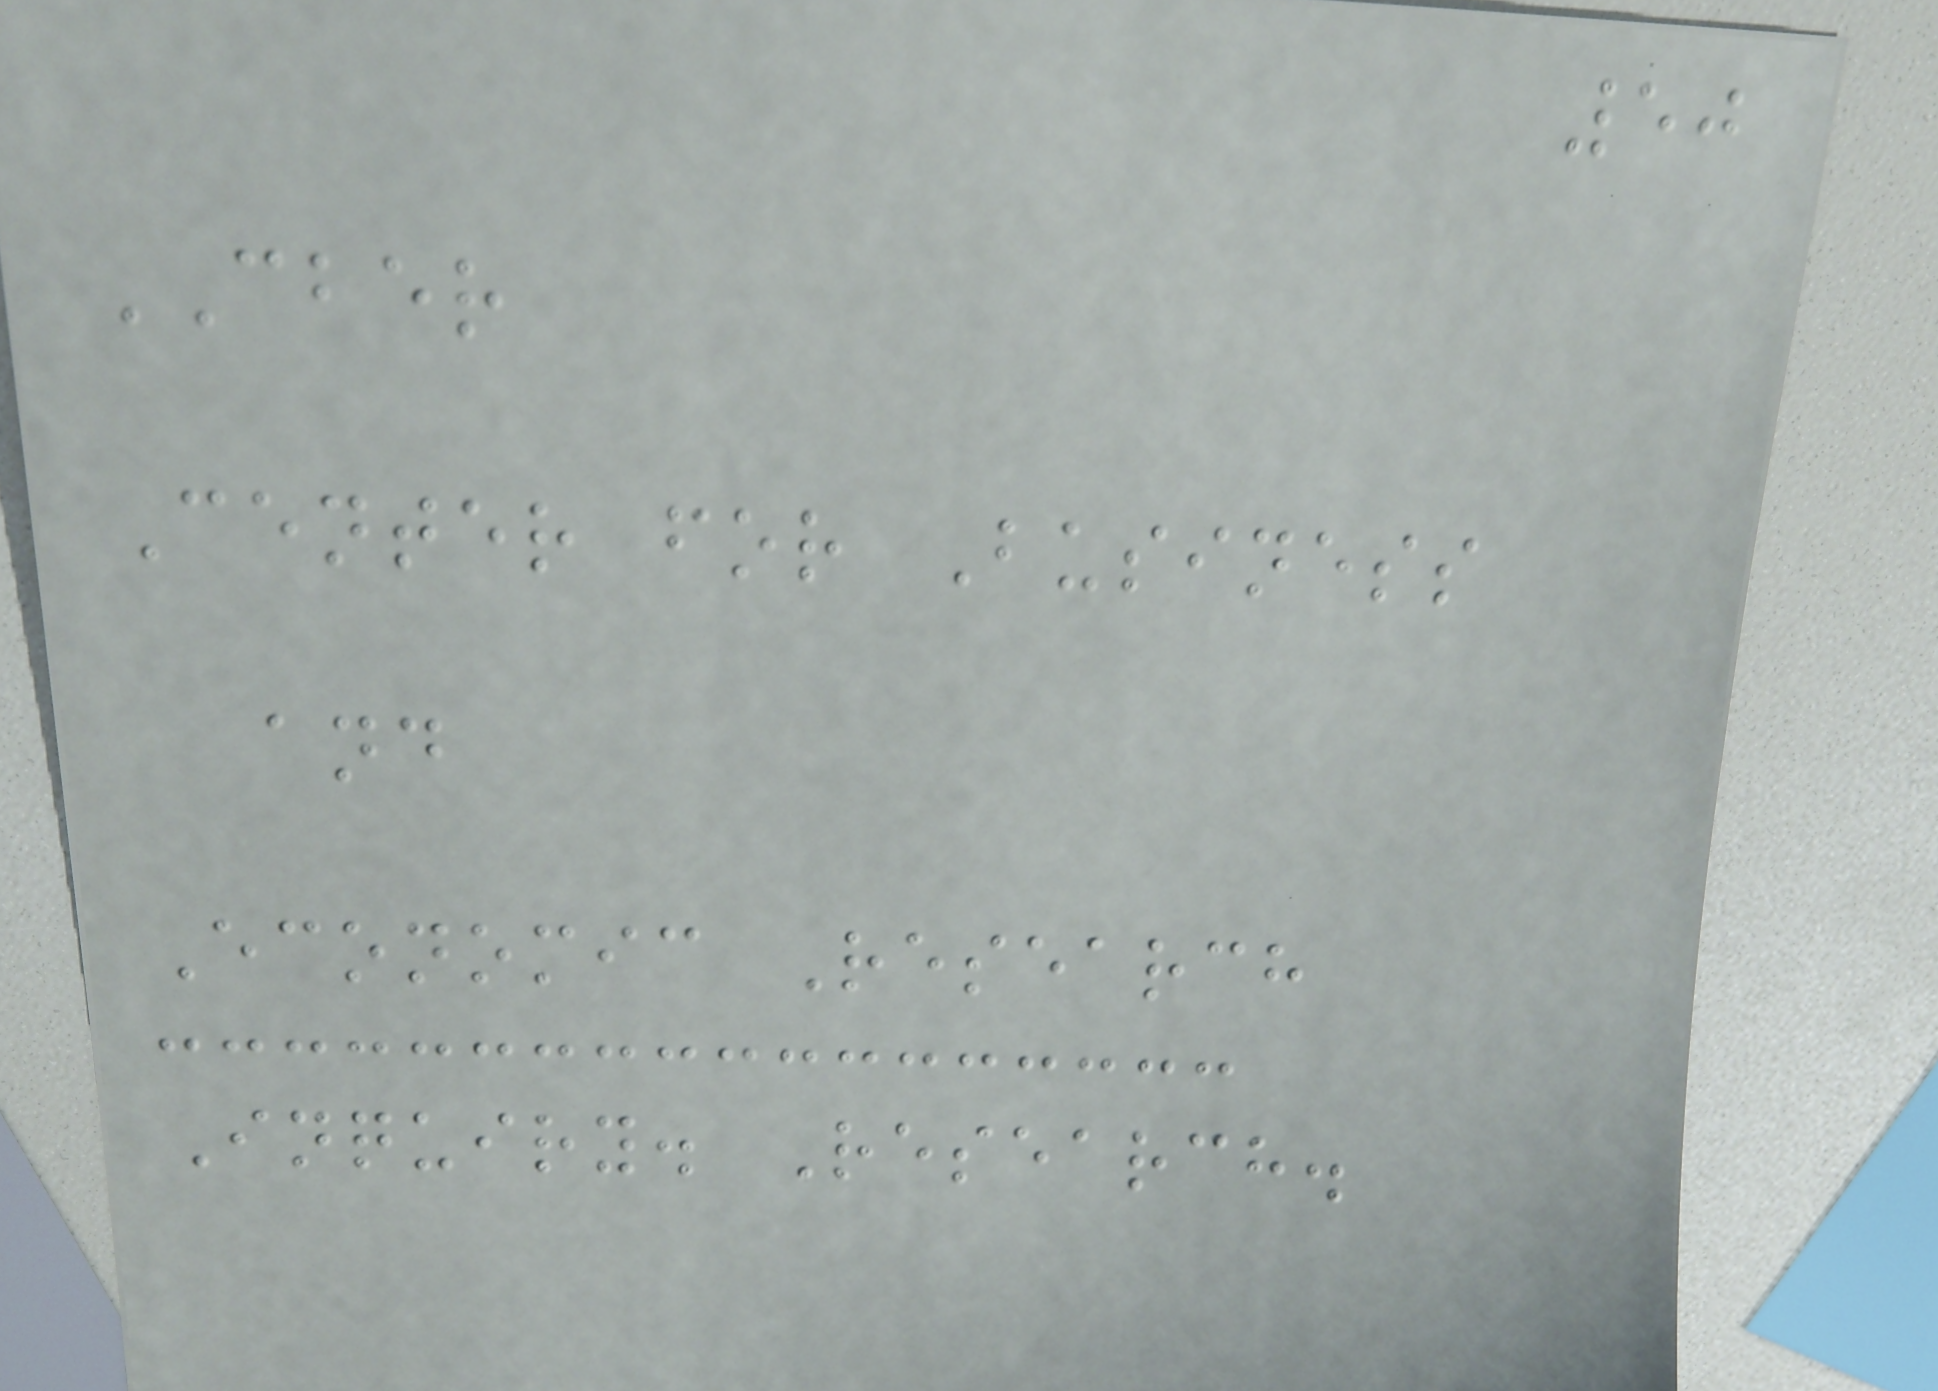50
CBER
Center for Business
and
Economic Research
Inquiry. Research.
